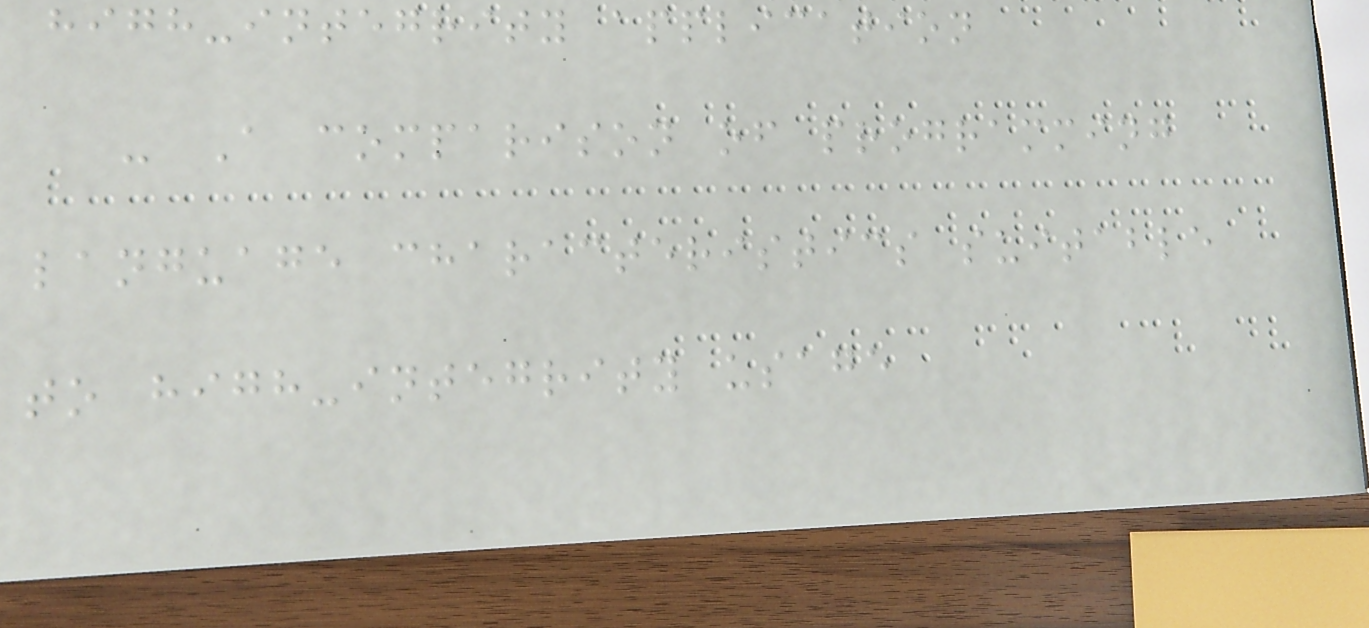high-integrity application
- A comparison of programming
language characteristics suitable
to high-integrity usage
